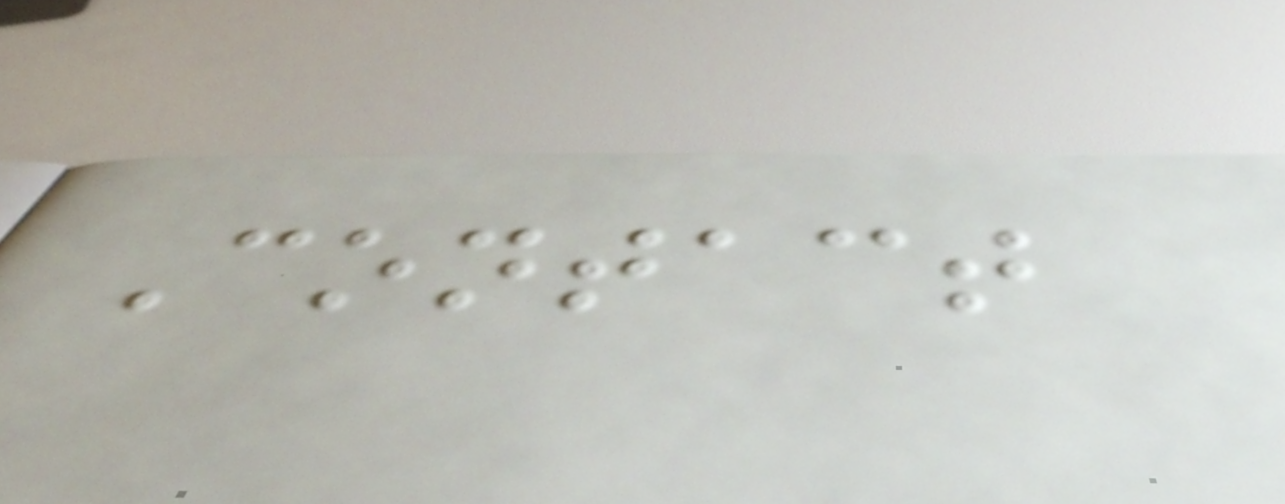Contact
